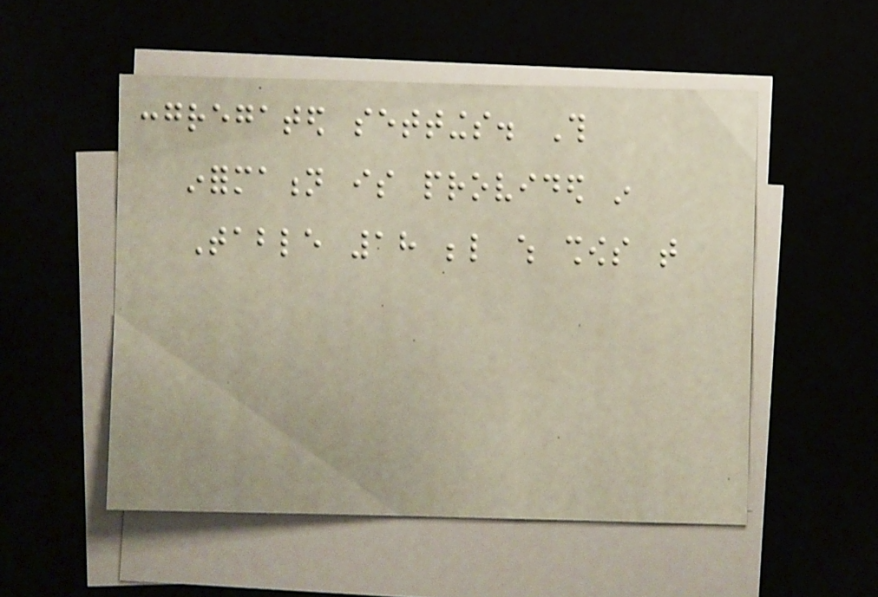congregated settings. This
information is provided in
Table 18 below which shows that
